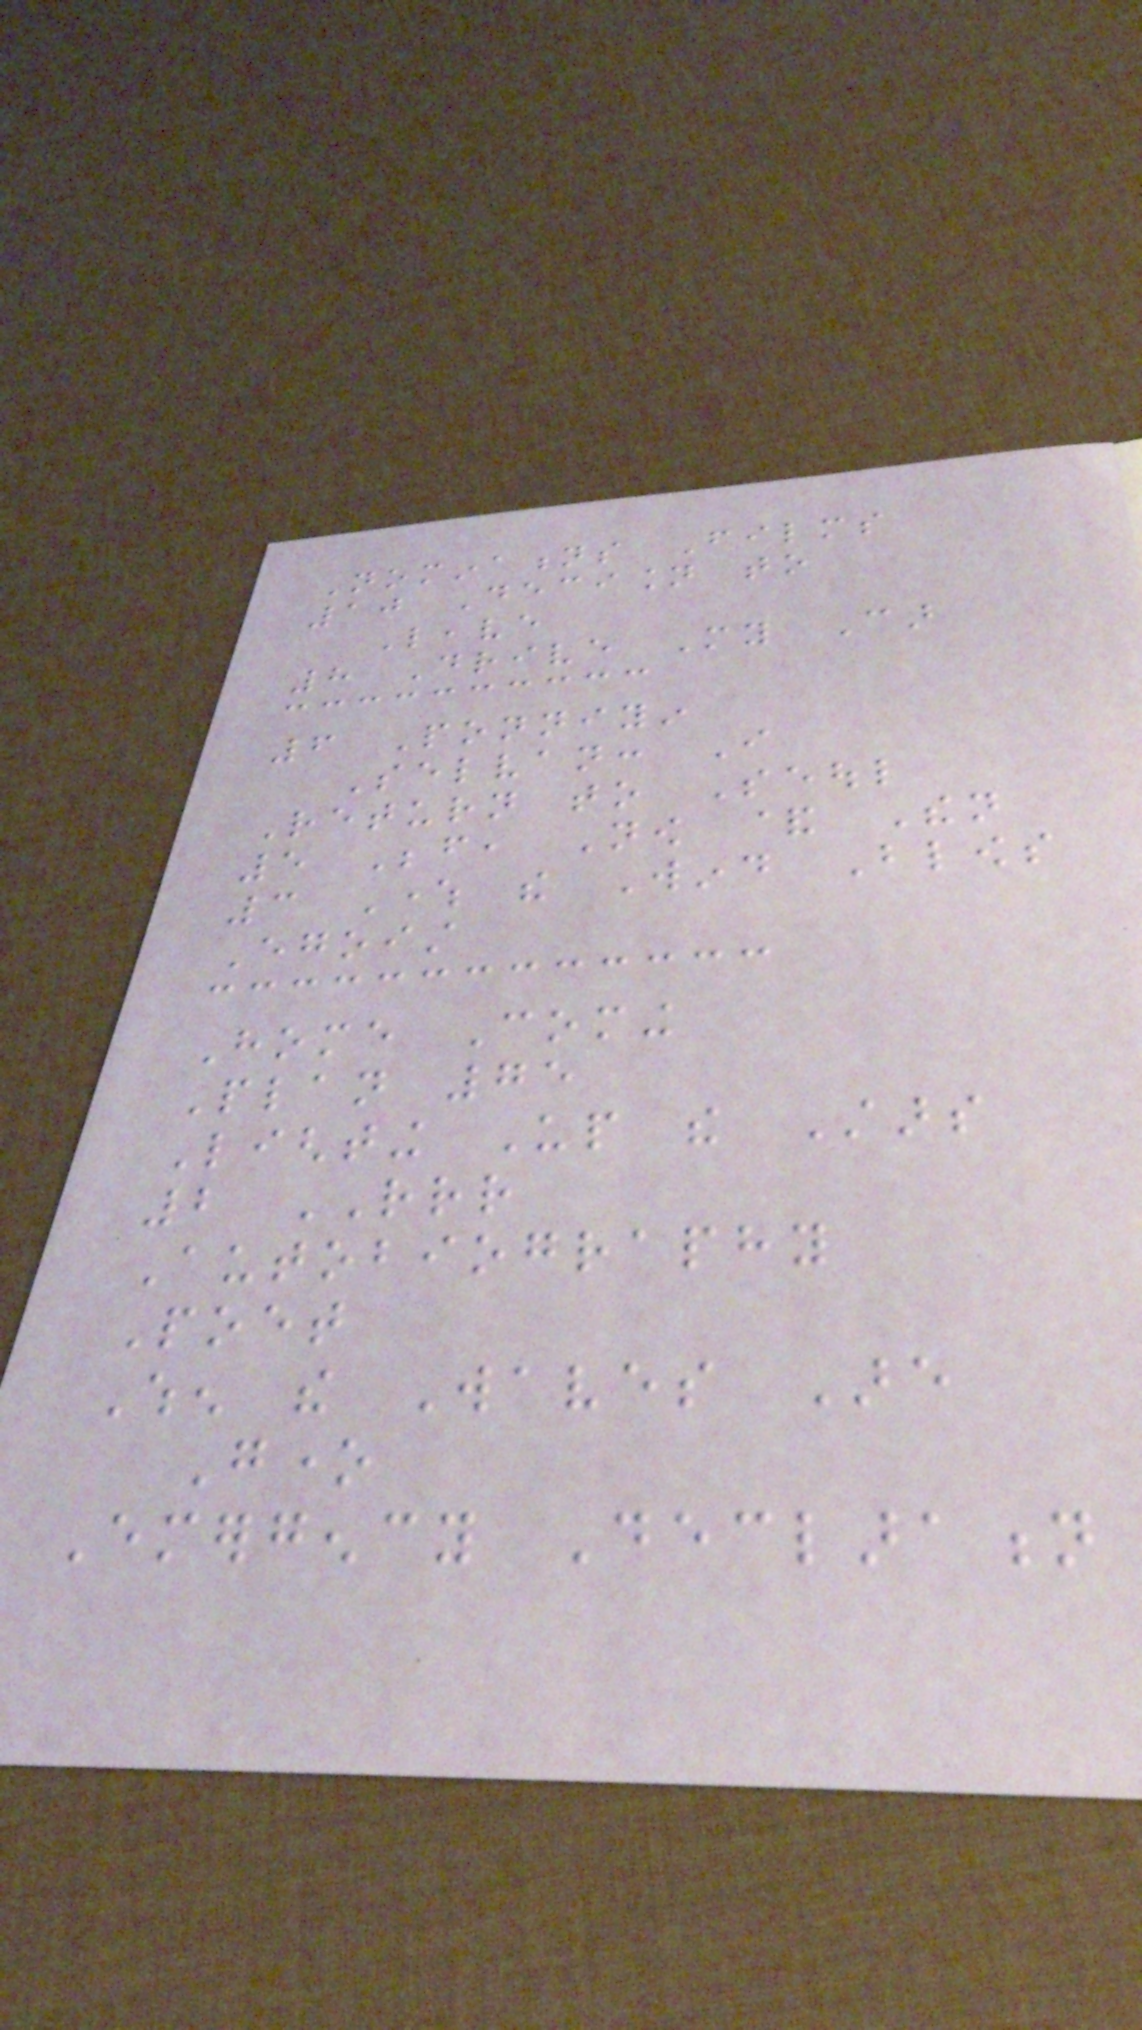Nominations Films
10 Decision to
Leave
8 Drive My Car
6 Ponniyin
Selvan: I
Return to Seoul
5 Before, Now & Then
3 Where the Wind Blows
Egoist
Home Coming
Plan 75
Lighting Up the Stars
2 RRR
Autobiography
Poet
When the Waves Are
Gone
Emergency Declaration
